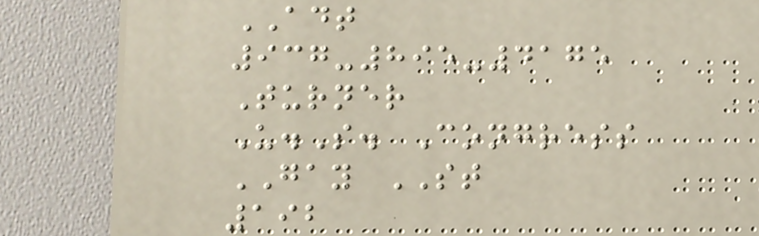ADT
937-895-4175
Turner
U.S. Congress
GAY ST
192
